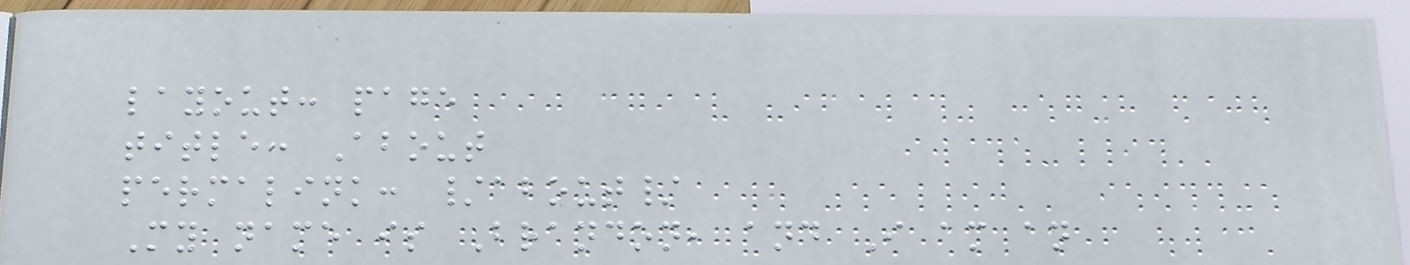layout: page
title: About
permalink: /about/
My name is Brandon, and I am an
